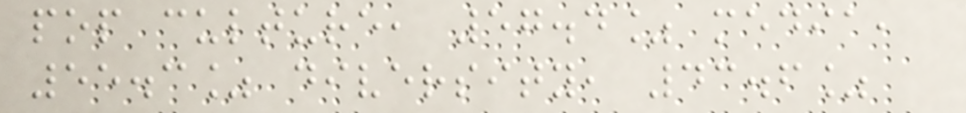pop culture, 57.4% media,
55.3% diversity, 43.6%
